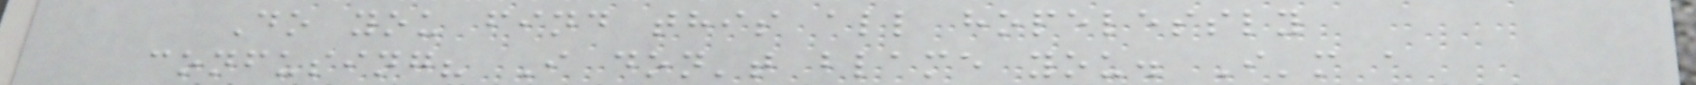Do you find this all hopelessly
confusing? I don't blame you. I'm a
